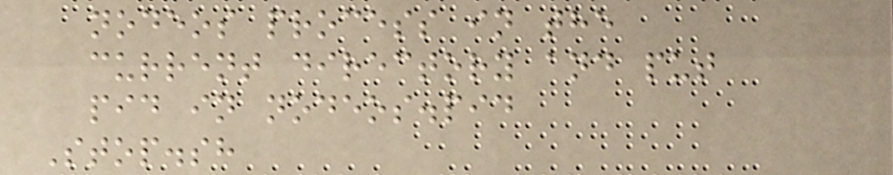nodeos process in the
current directory and put
pid in nodeos.pid
Stop.sh
